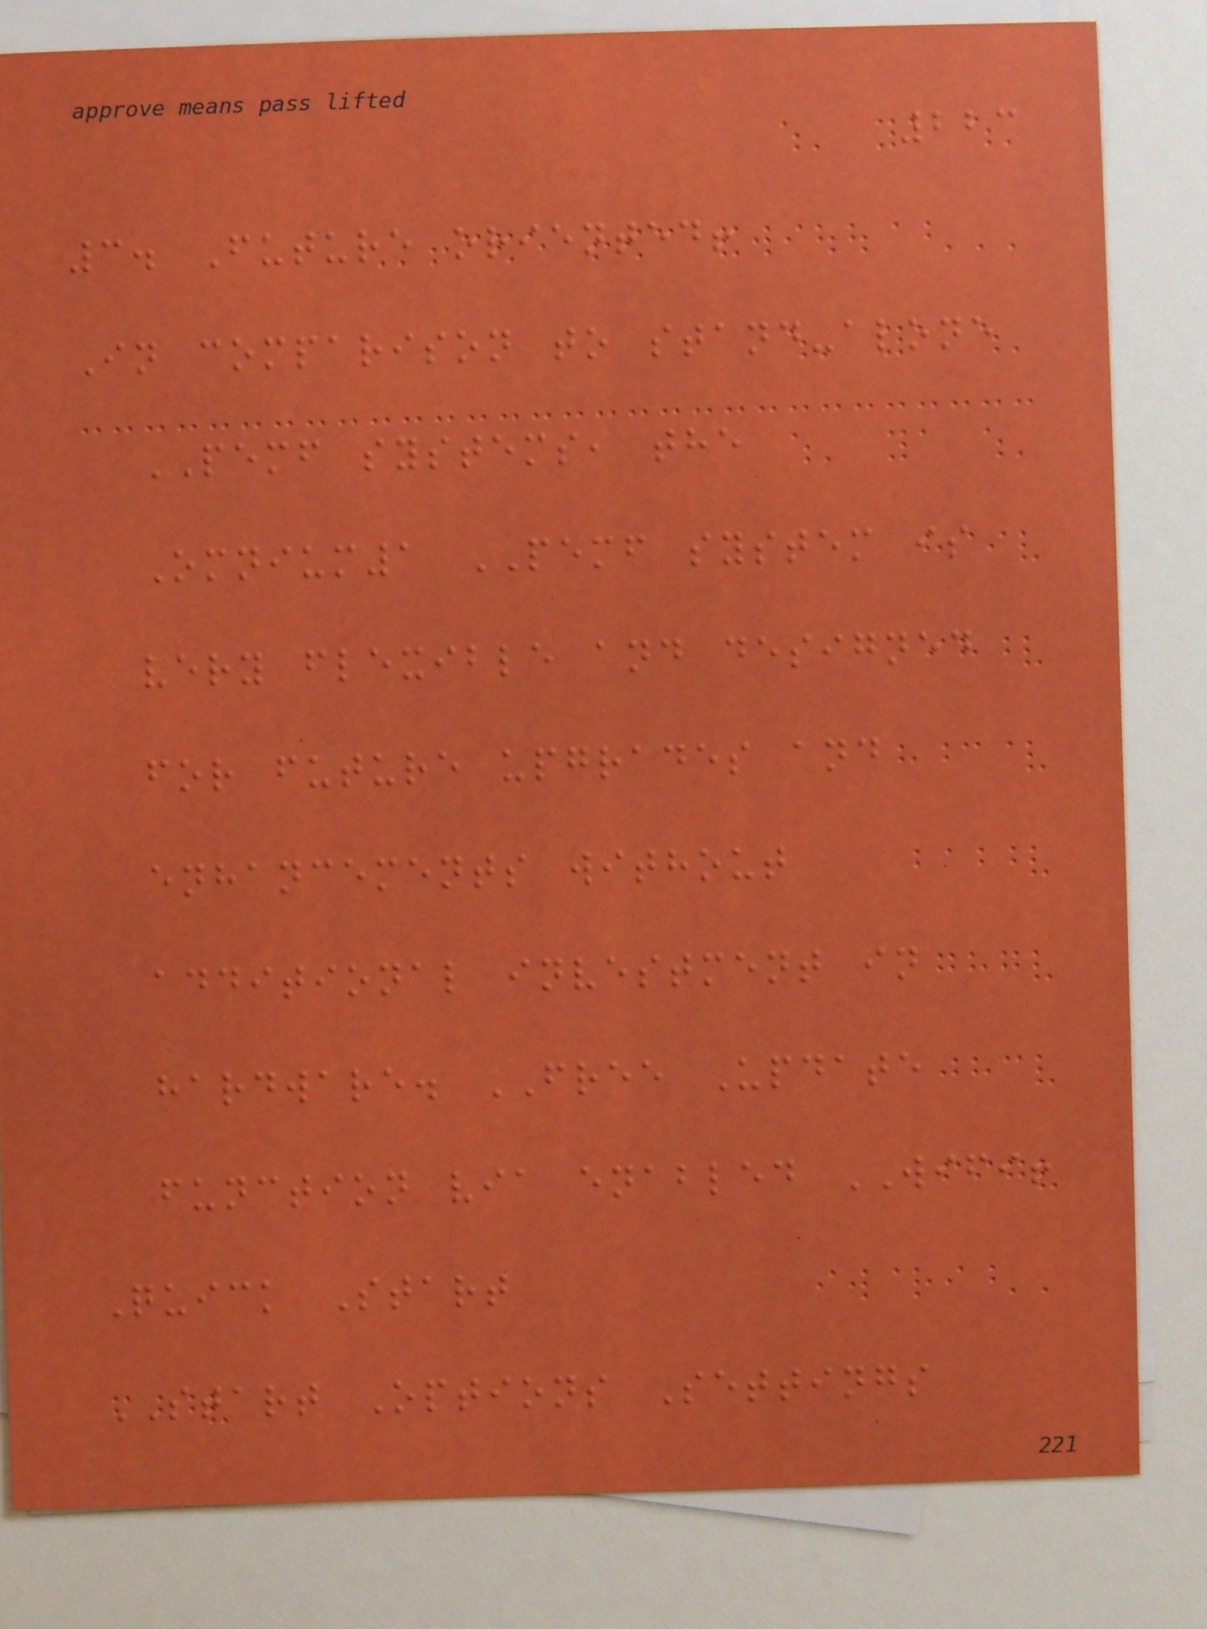223
3. Future oriented!
In comparison to stand-alone
PEMF systems, the
Omnium1 PEMF system is
very flexible and designed
for future upgrades and
enhancements without
additional investment in
hardware. FREE Update
function via enabled WIFI!
Quick Start
START Options Settings
